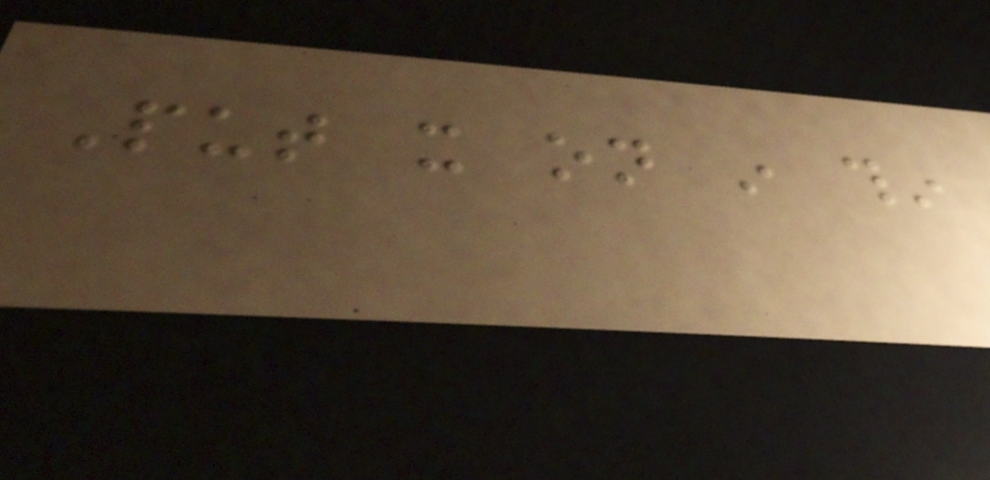Put it on in thin
